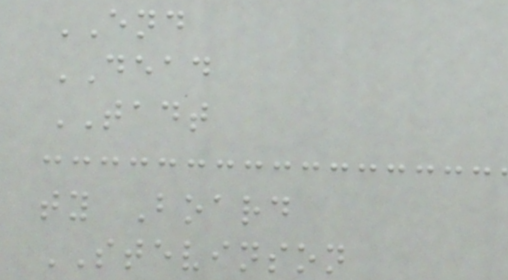END
DEAD
TADT
ty Board
STEVINSON
